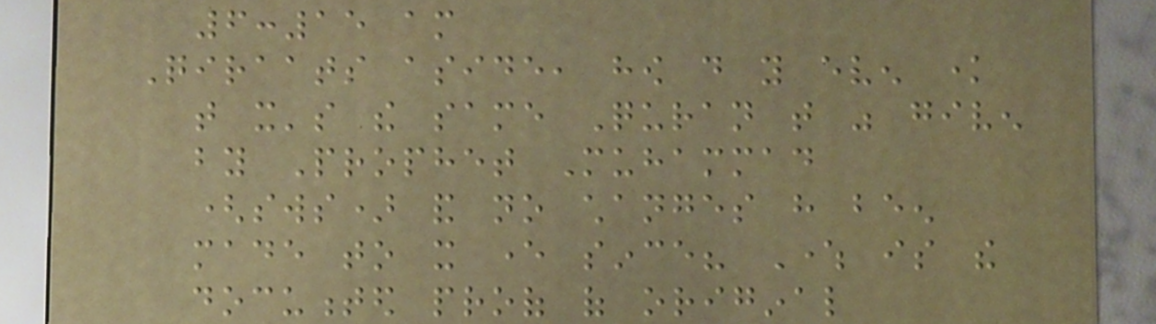6:15 am
Qiraats aside, how do you even know
that it's the same Quran that was given
by Prophet Muhammad
(sws) and no changes have been
made to it ever since? Where is the
documented proof of original
